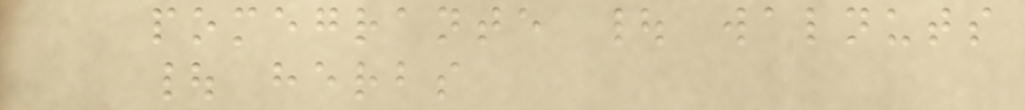pomegrante | walnuts
| herbs
